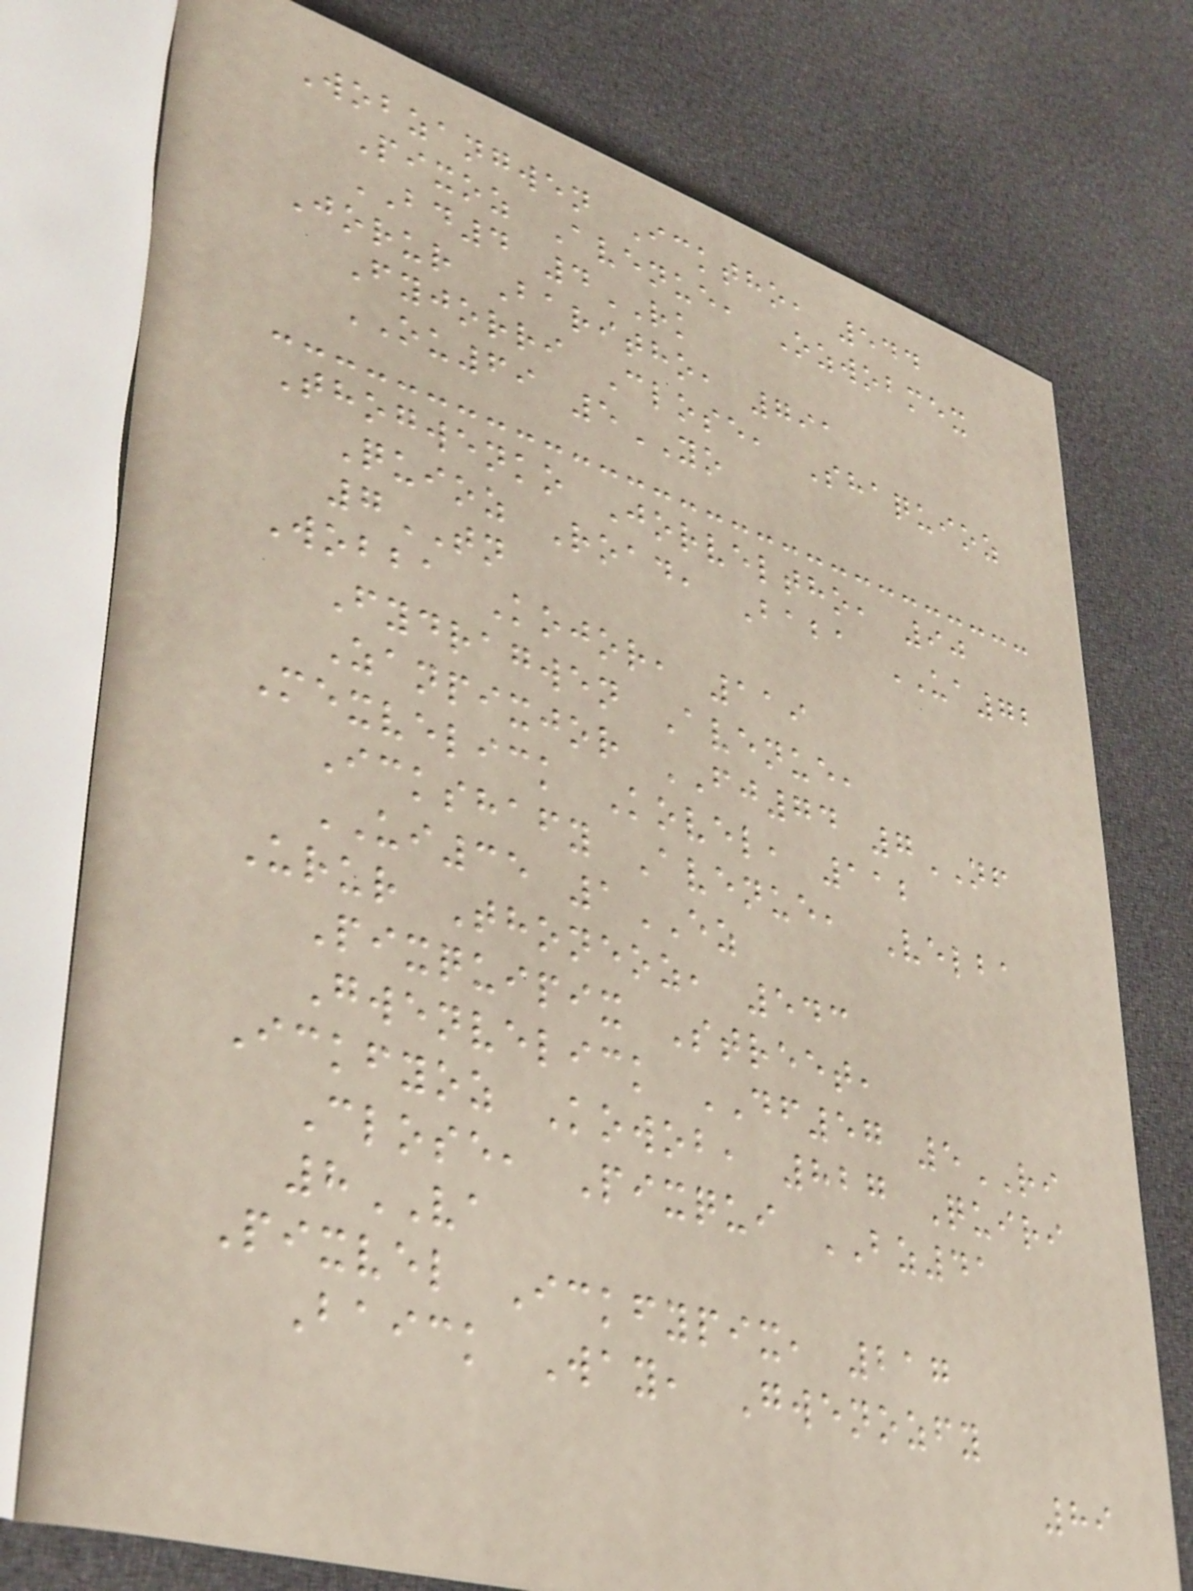Wobzangwen Icktho, 544
Pixoz Avenue, Ozwobmex
BD4 4RK
Jorur Baritho, 791
Fyjorri Close, Shaquioz
OU69 5YO
Thogwenko Jorveltho, 90
Quioz Road, Baba UA72
7TN
Wobba Kojor, 119
Fydragwen Avenue,
Zanpixjor FJ74 7NF
Mexvelick Kovel, 112
Ickshafy Avenue, Velba
UI35 1EZ
Urur Thoneoz, 543
Pixquipix Street,
Gwenvelick DF57 5RI
Ickfyoz Kowob, 827 Quiri
Close, Pixqui BZ41
8VA
Pixvel Ickfypix, 217
Baick Way, Gwenozfy
89
